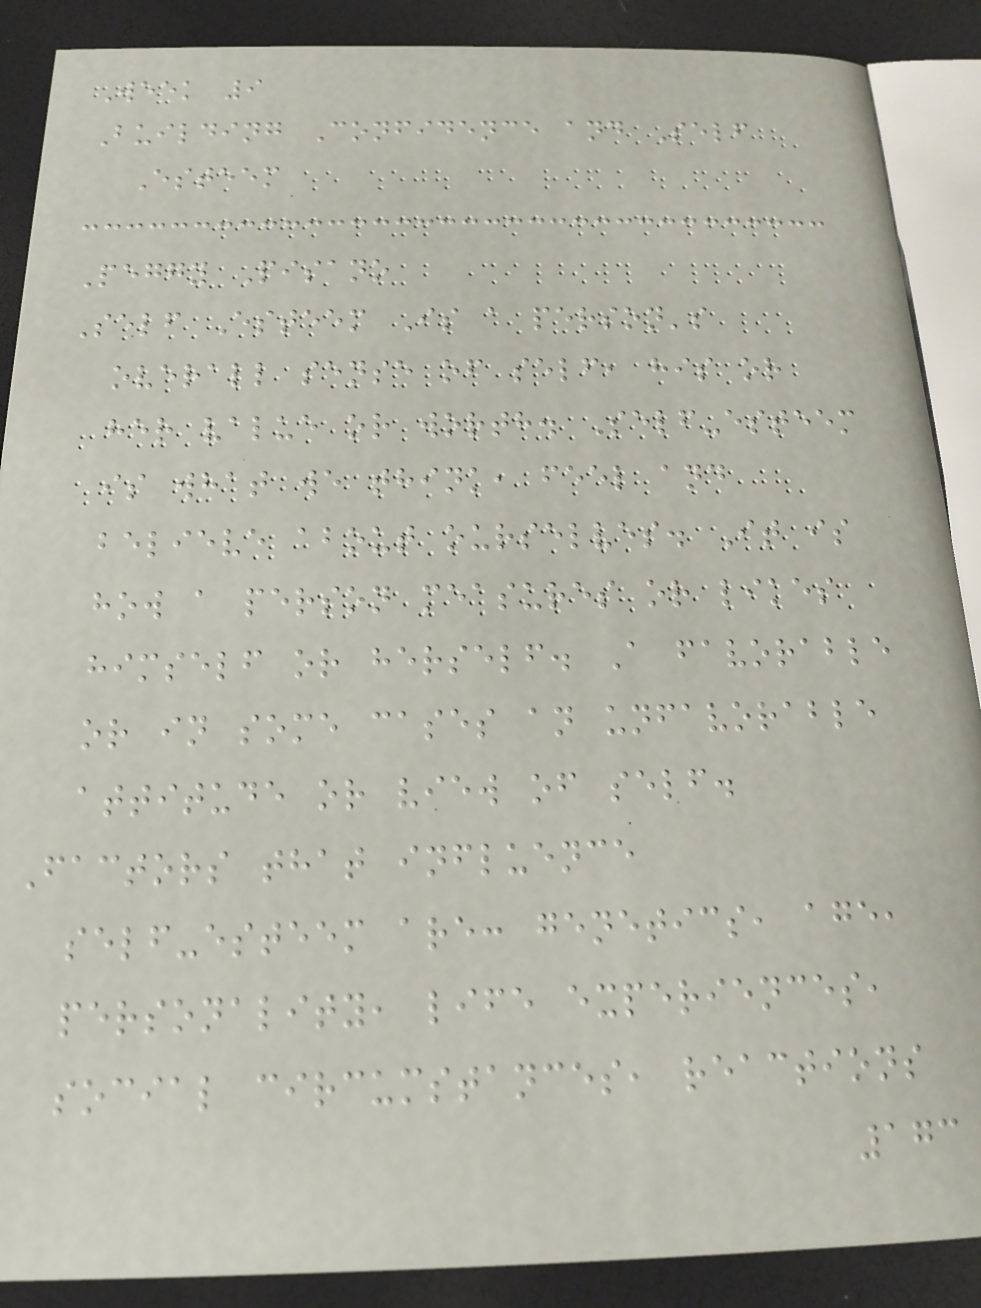Week 9
Building Confidence and Self
Esteem
Peggy Pisano
Self Esteem Is a person's
overall sense of self, his or
her value or worth. Self-esteem
is what we think, feel and
believe about ourselves. It is
how a person measures or likes
himself or herself. A favorable
or in some cases an unfavorable
attitude or view of self.
Factors that influence
self-esteem are: genetics, age,
personality, life experiences,
social circumstances, reactions
173
